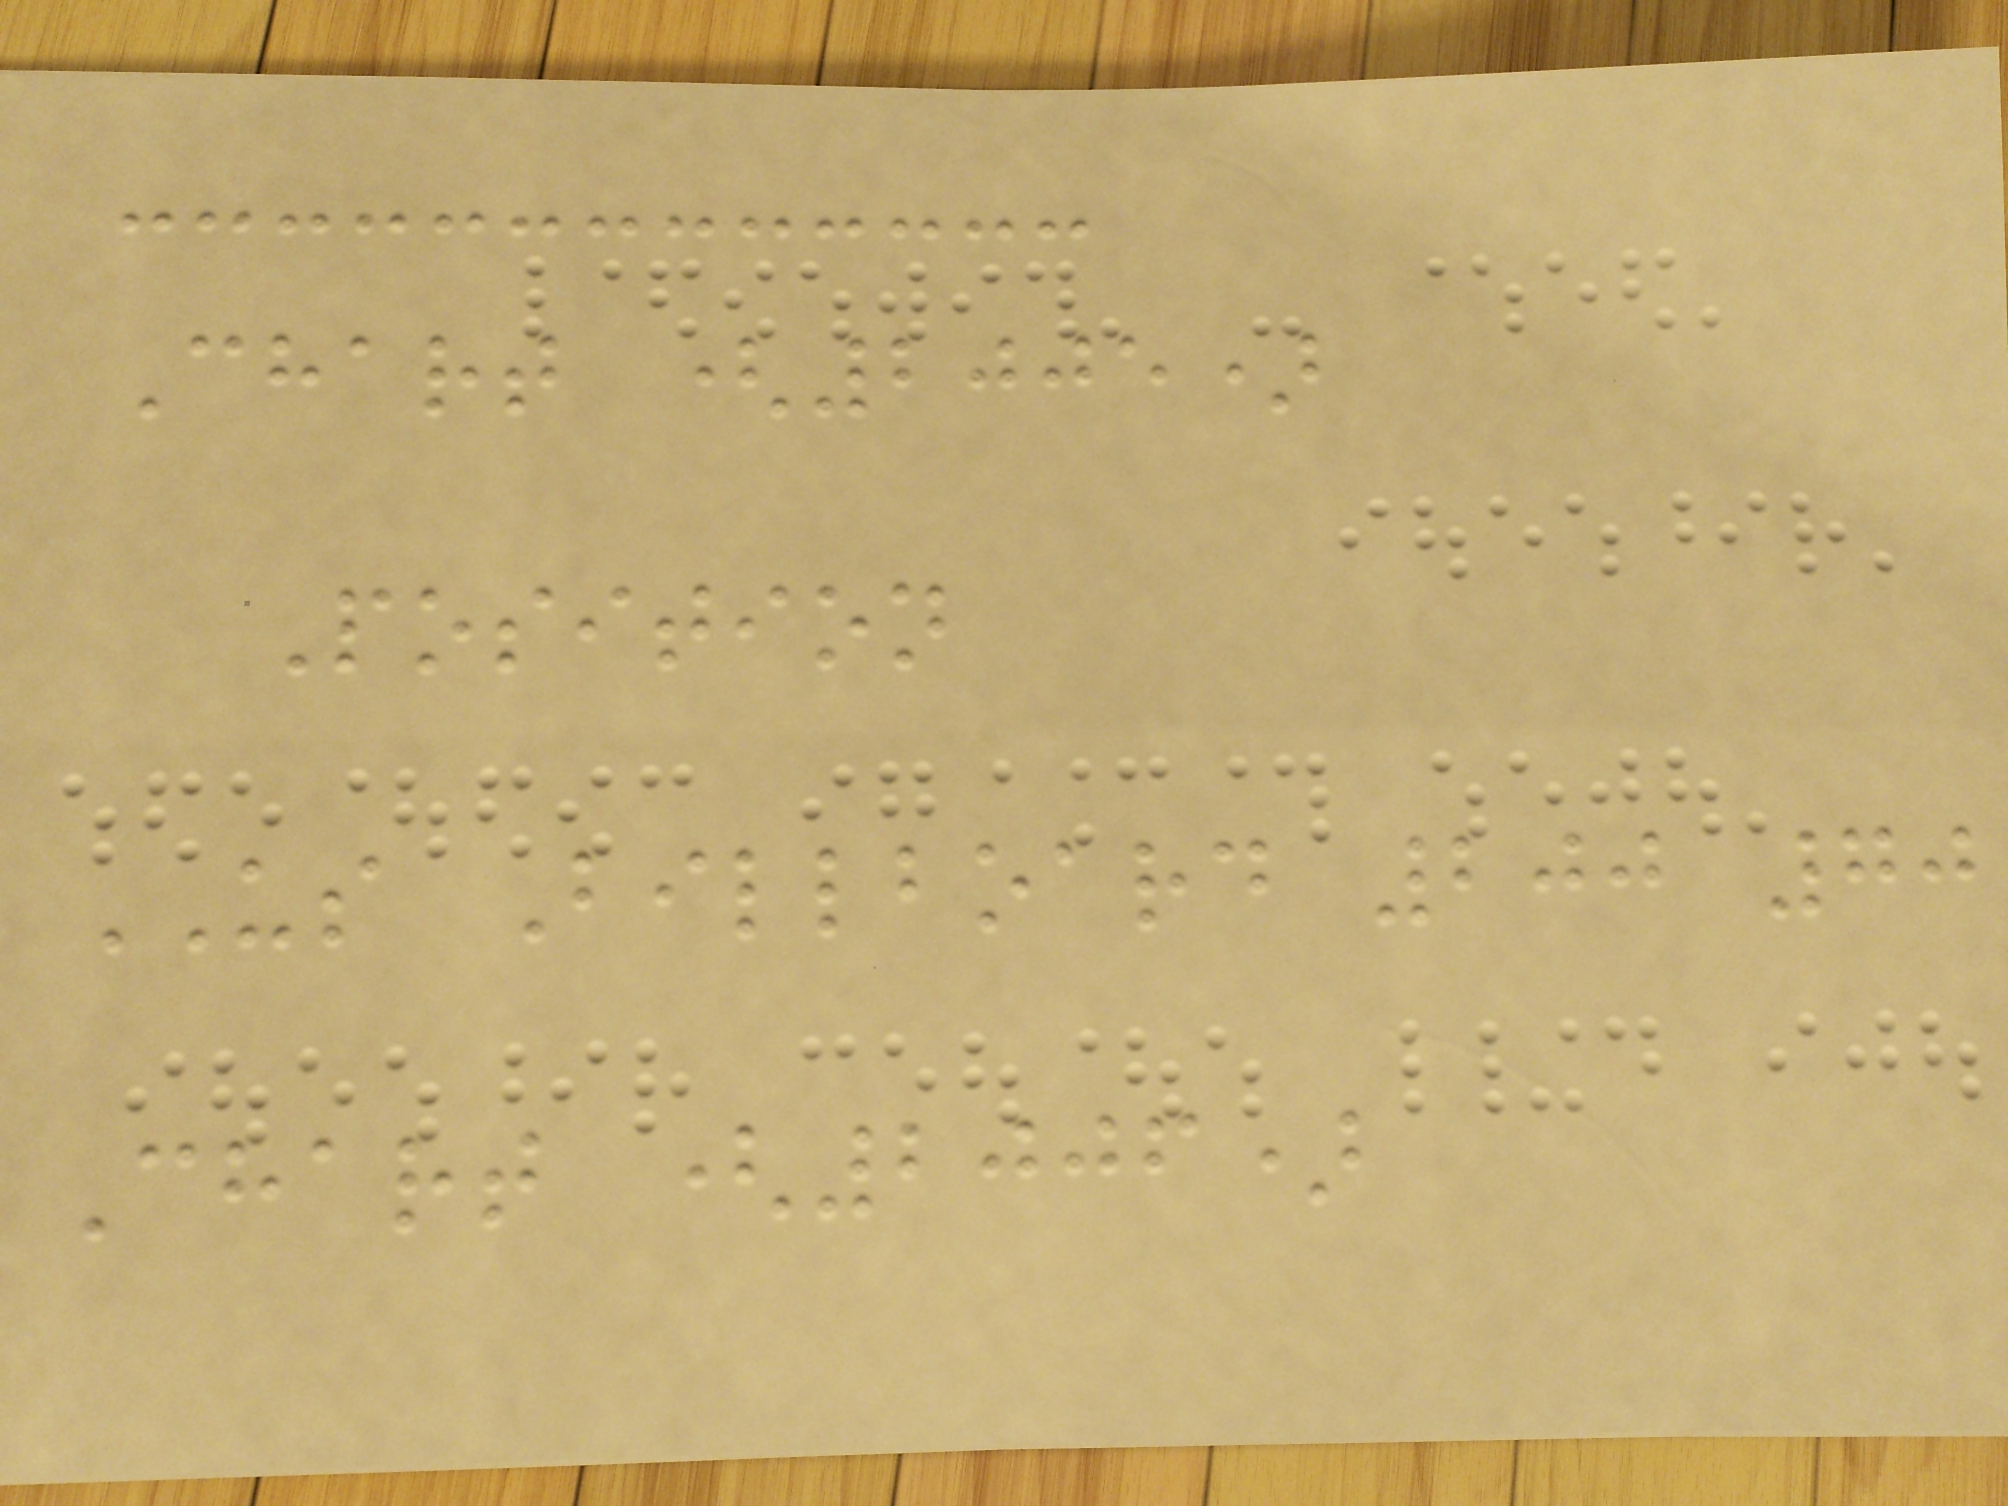Chart (2005)
Position
US Billboard 200 70
Chart (2006)
